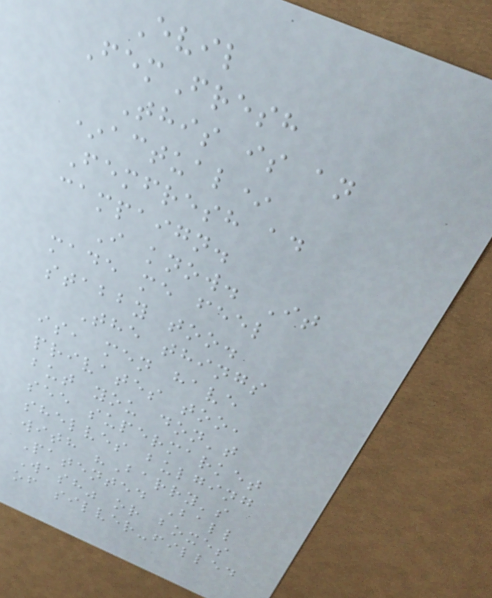Evil
FemFresh
This is an
*actual*
Femfresh ad
campaign.
I know. It
made me feel
stabby too.
The things
is, men have
privates too,
but you don't
see supermarket
shelves bulging
with "Barry's
Patented Ball
Wash" or boxes
of silver-filled
